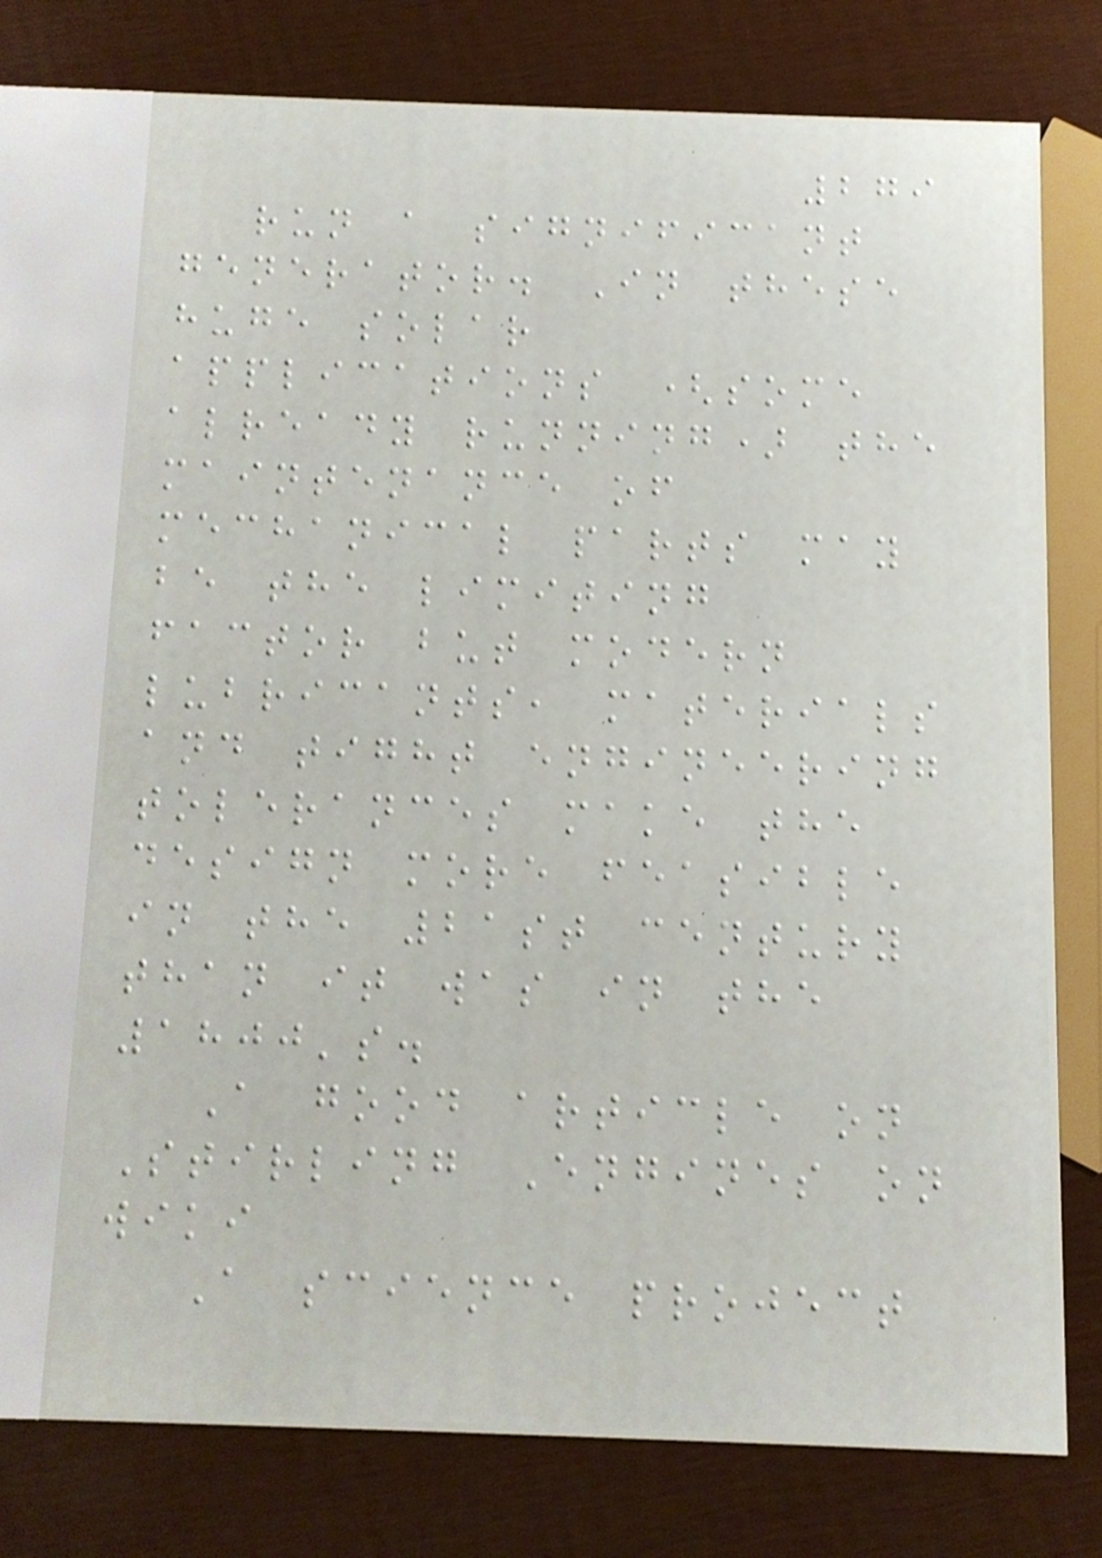279
run a significant
generator. In these
huge solar
applications (some
already running) the
maintenance of
mechanical parts may
be the limiting
factor but modern
lubricants, materials
and tight engineering
tolerances make the
design more feasible
in the 21st century
than it was in the
1800's.
A good article on
Stirling Engines on
wiki
A science project
